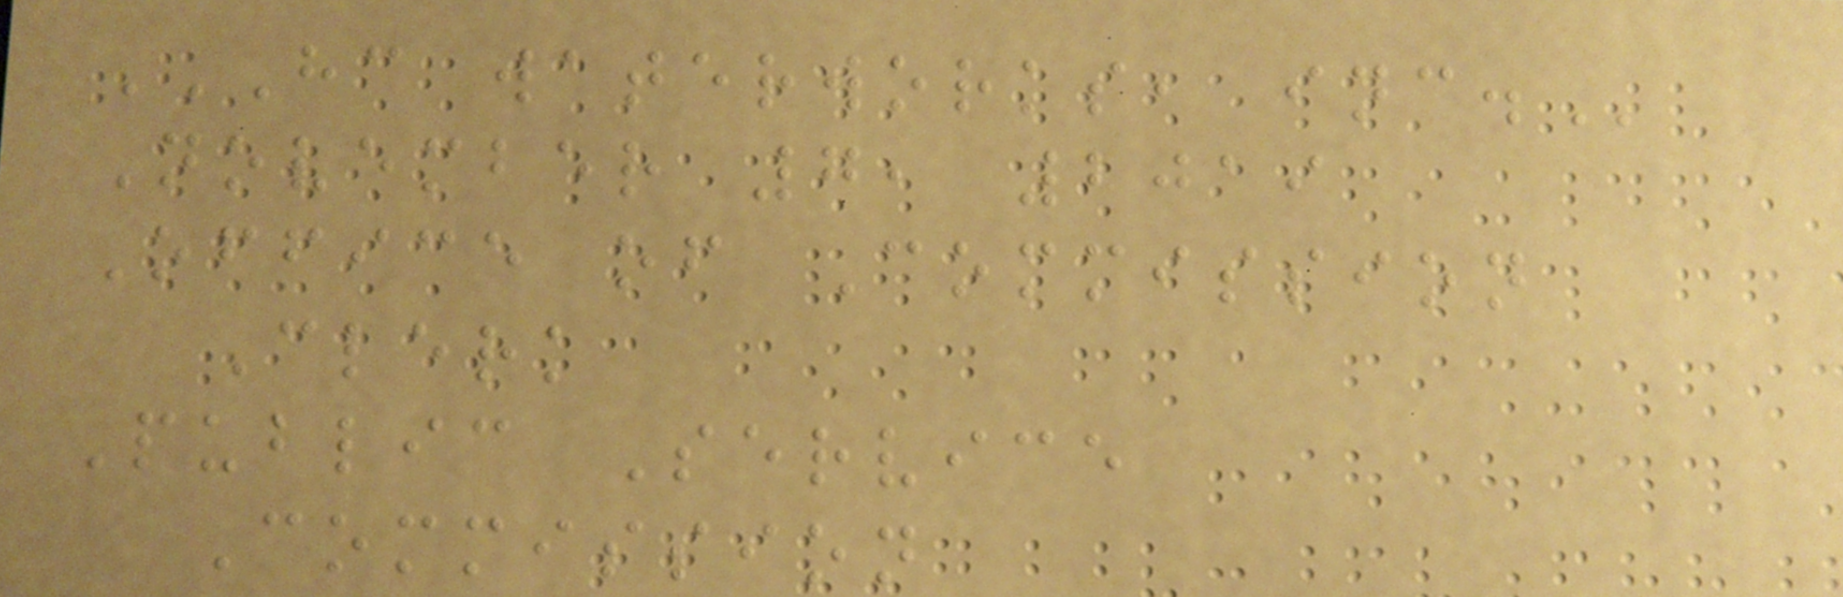HC WATERWORKS, INC.
November 7, 2019
Office of Commission
Clerk
Public Service
Commission
